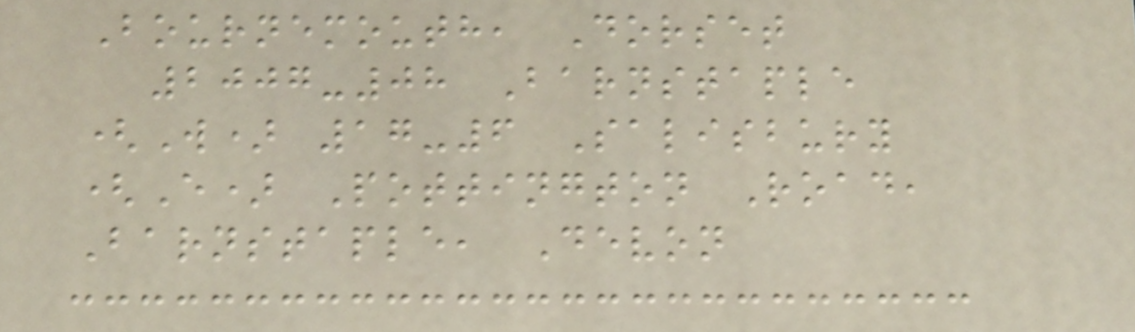Bournemouth, Dorset
2007-08 Barnstaple
(W) 17-6 Salisbury
(E) Pottington Road,
Barnstaple, Devon
